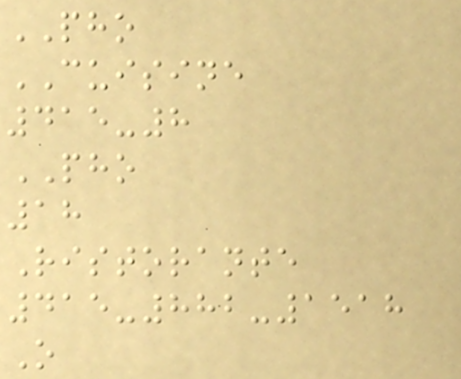PHO
CUISINE
415-8
PHO
18
Ristorante
415-882-1518
O
